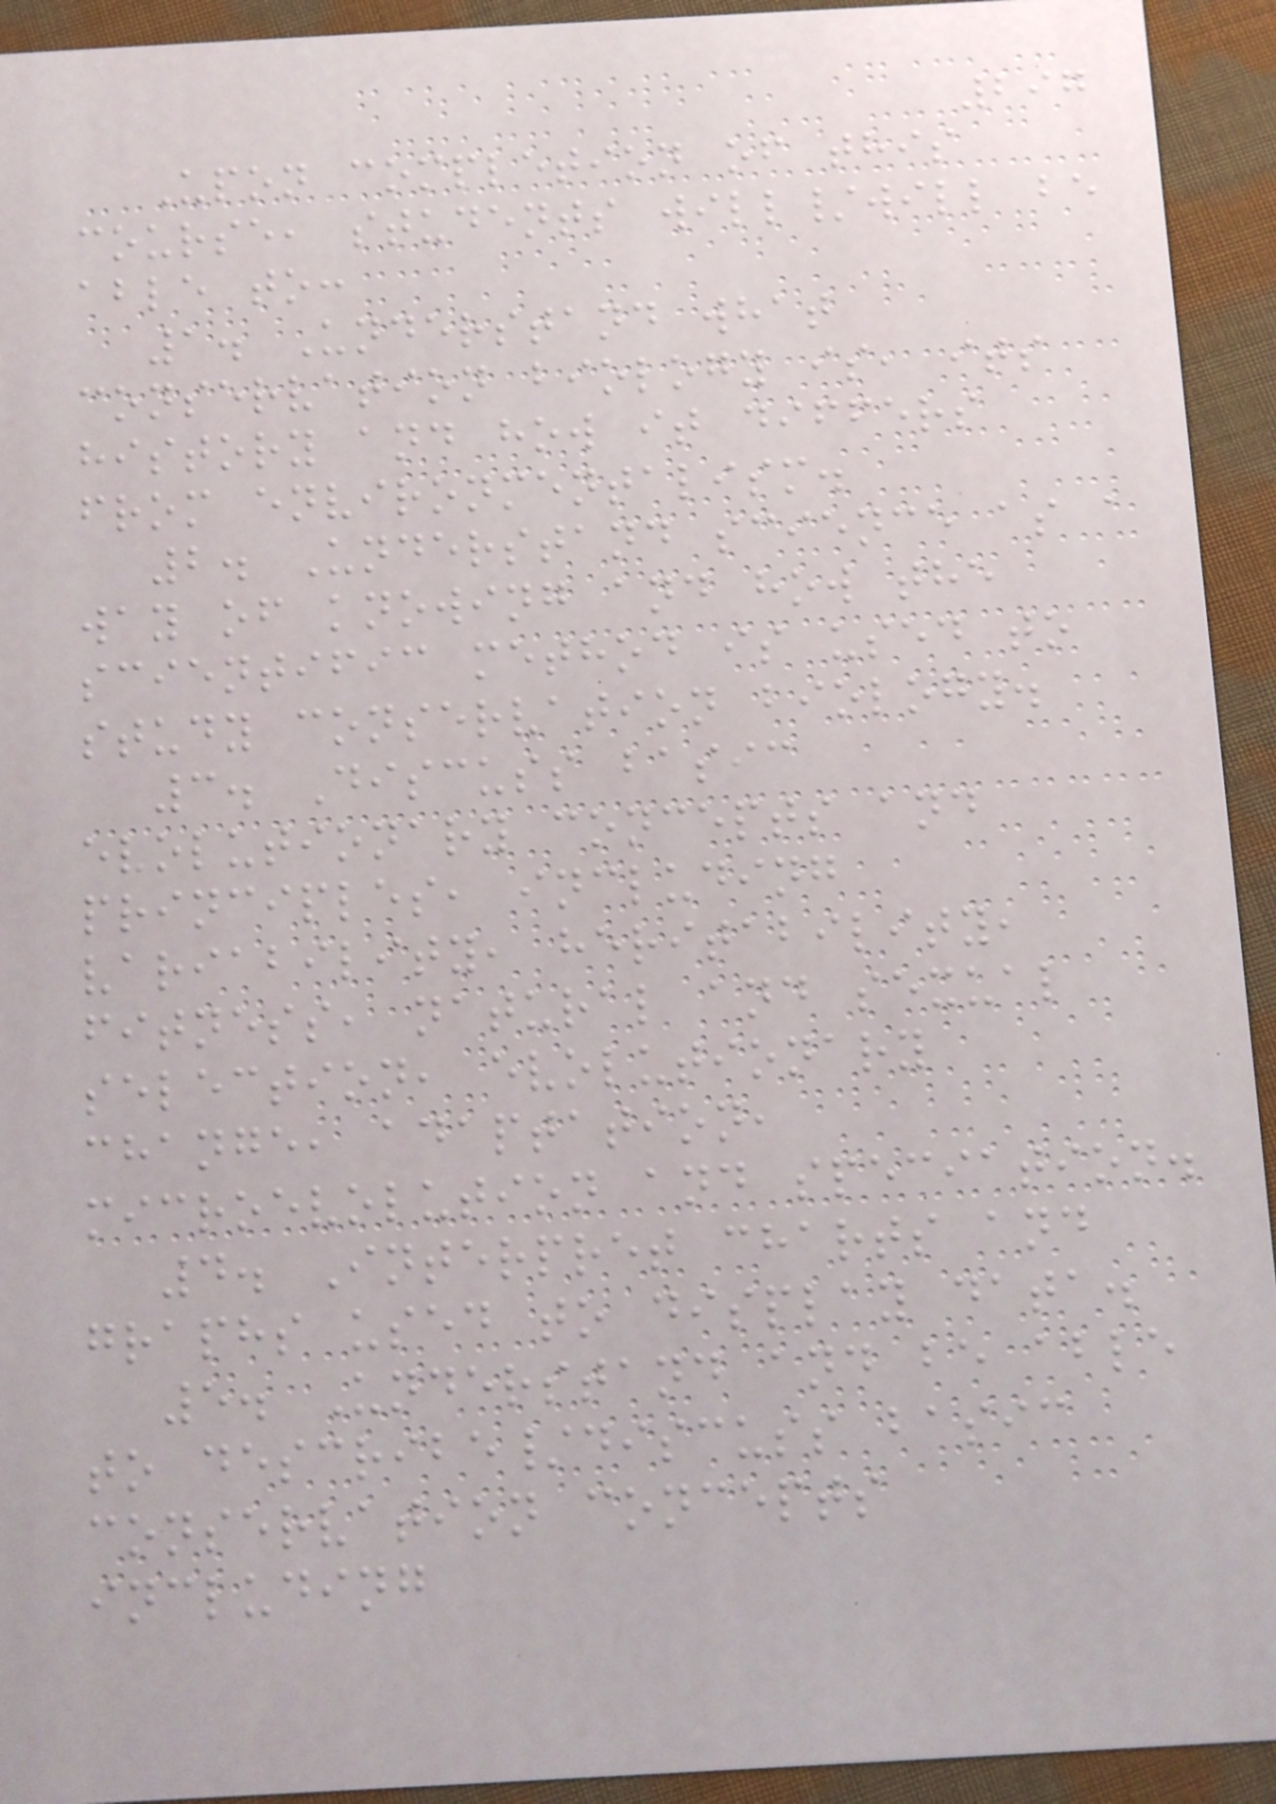297
Upon completion of this
course, students will/will be
able to:
1. Understand what
conservation biology is, its
history and how it differs
from environmentalism.
2. Understand science as a
way of knowing and how the
scientific method is used to
study conservation biology.
3. Discuss basic
evolutionary concepts and
principles, including
variability, heritability,
fitness, natural and sexual
selection, evolutionary
change, adaptation,
microevolution and speciation.
4. Interpret charts and
graphs used to display data.
5. Understand and be able
to describe/discuss basic
conservation concepts
including
